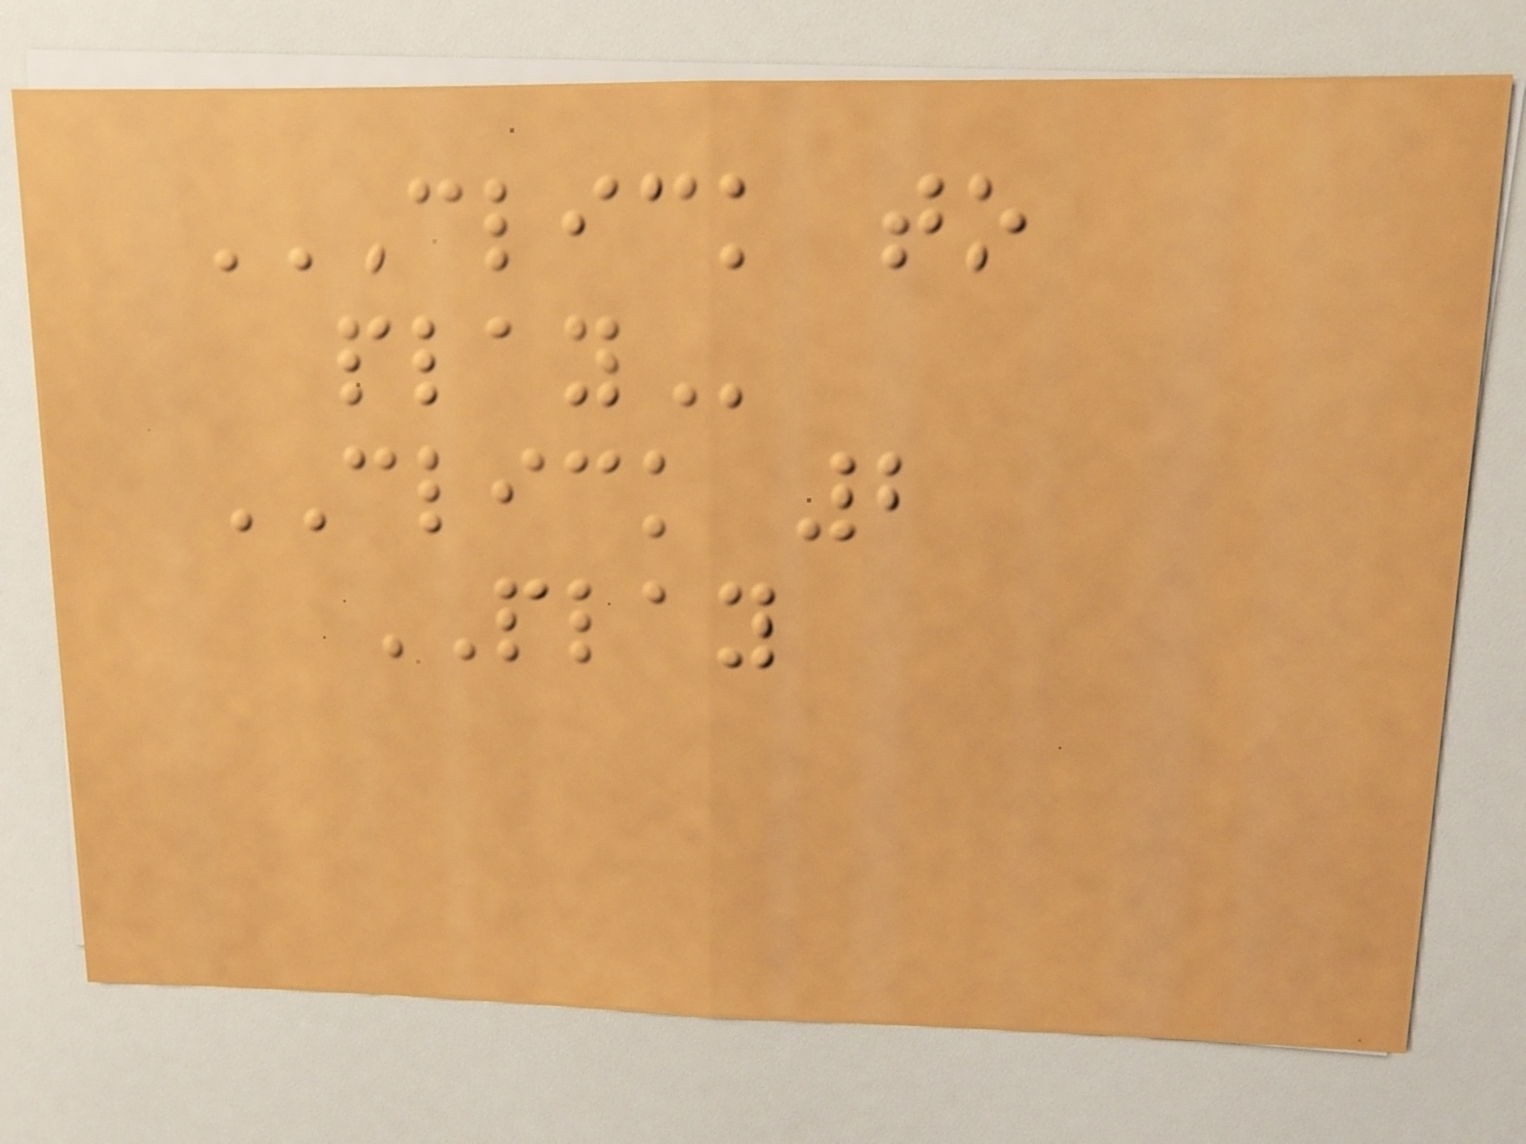CLICK TO
PLAY
CLICK 2
PLAY
